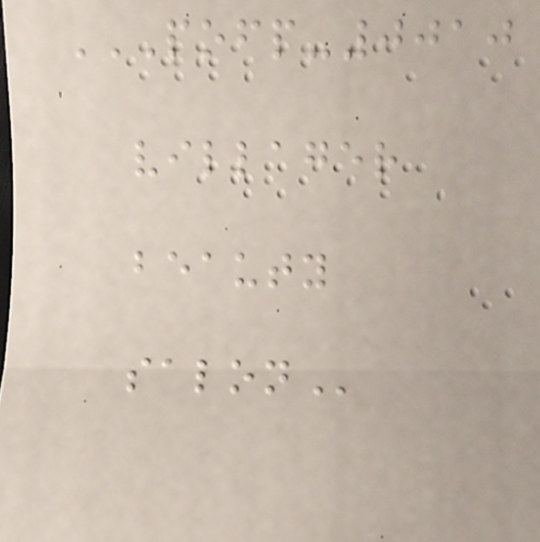POFP-0010
VILLAGER
BEAUTY
SALON
